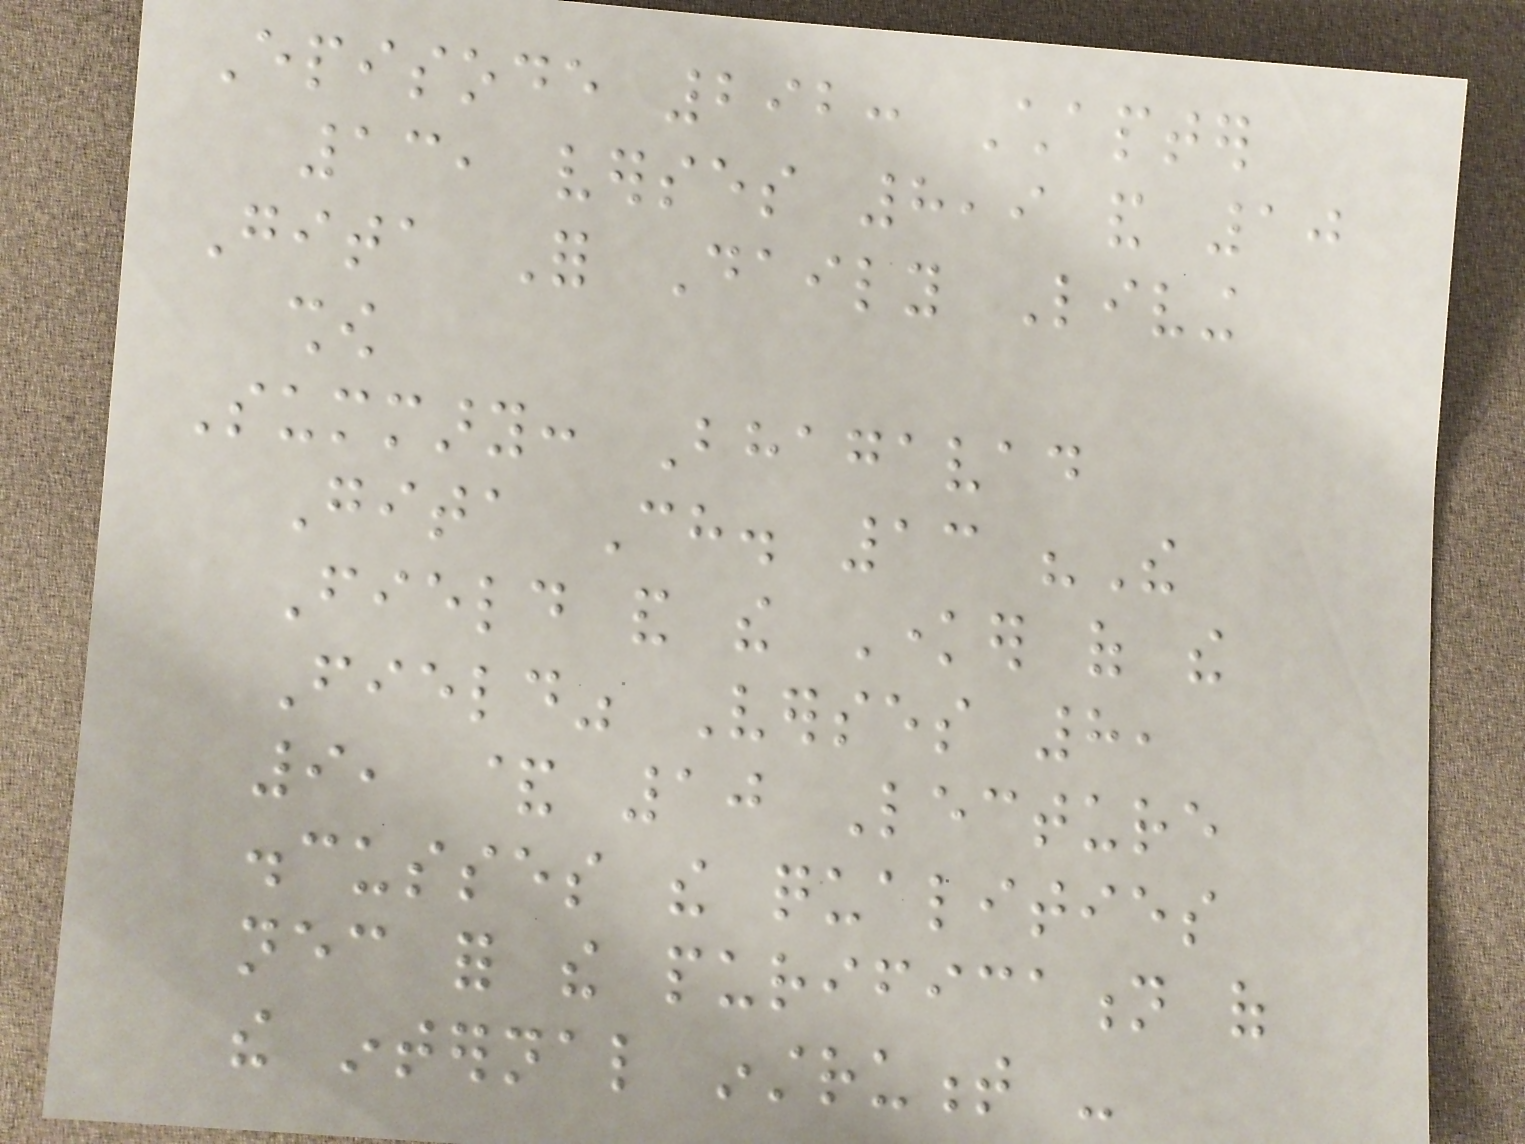Episode 292: Chapter
13, verses 8,9 and 10
Gita For Daily Living
show
Summary: Bhagavad
Gita Ch. 13 "The
Field and the Knower of the
Field" Verses 8,
9, & 10 Lecture
discusses the qualities
necessary for the purification of
the internal instrument -
